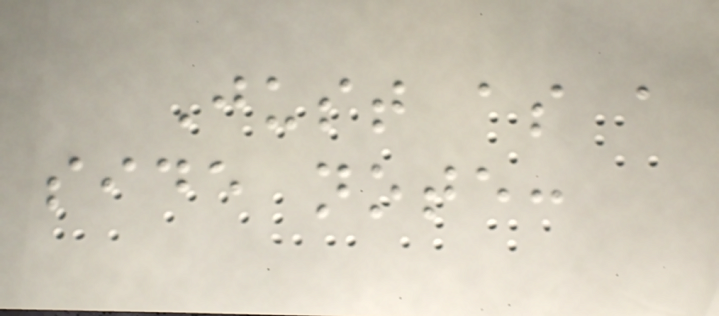Just as a
side note:
